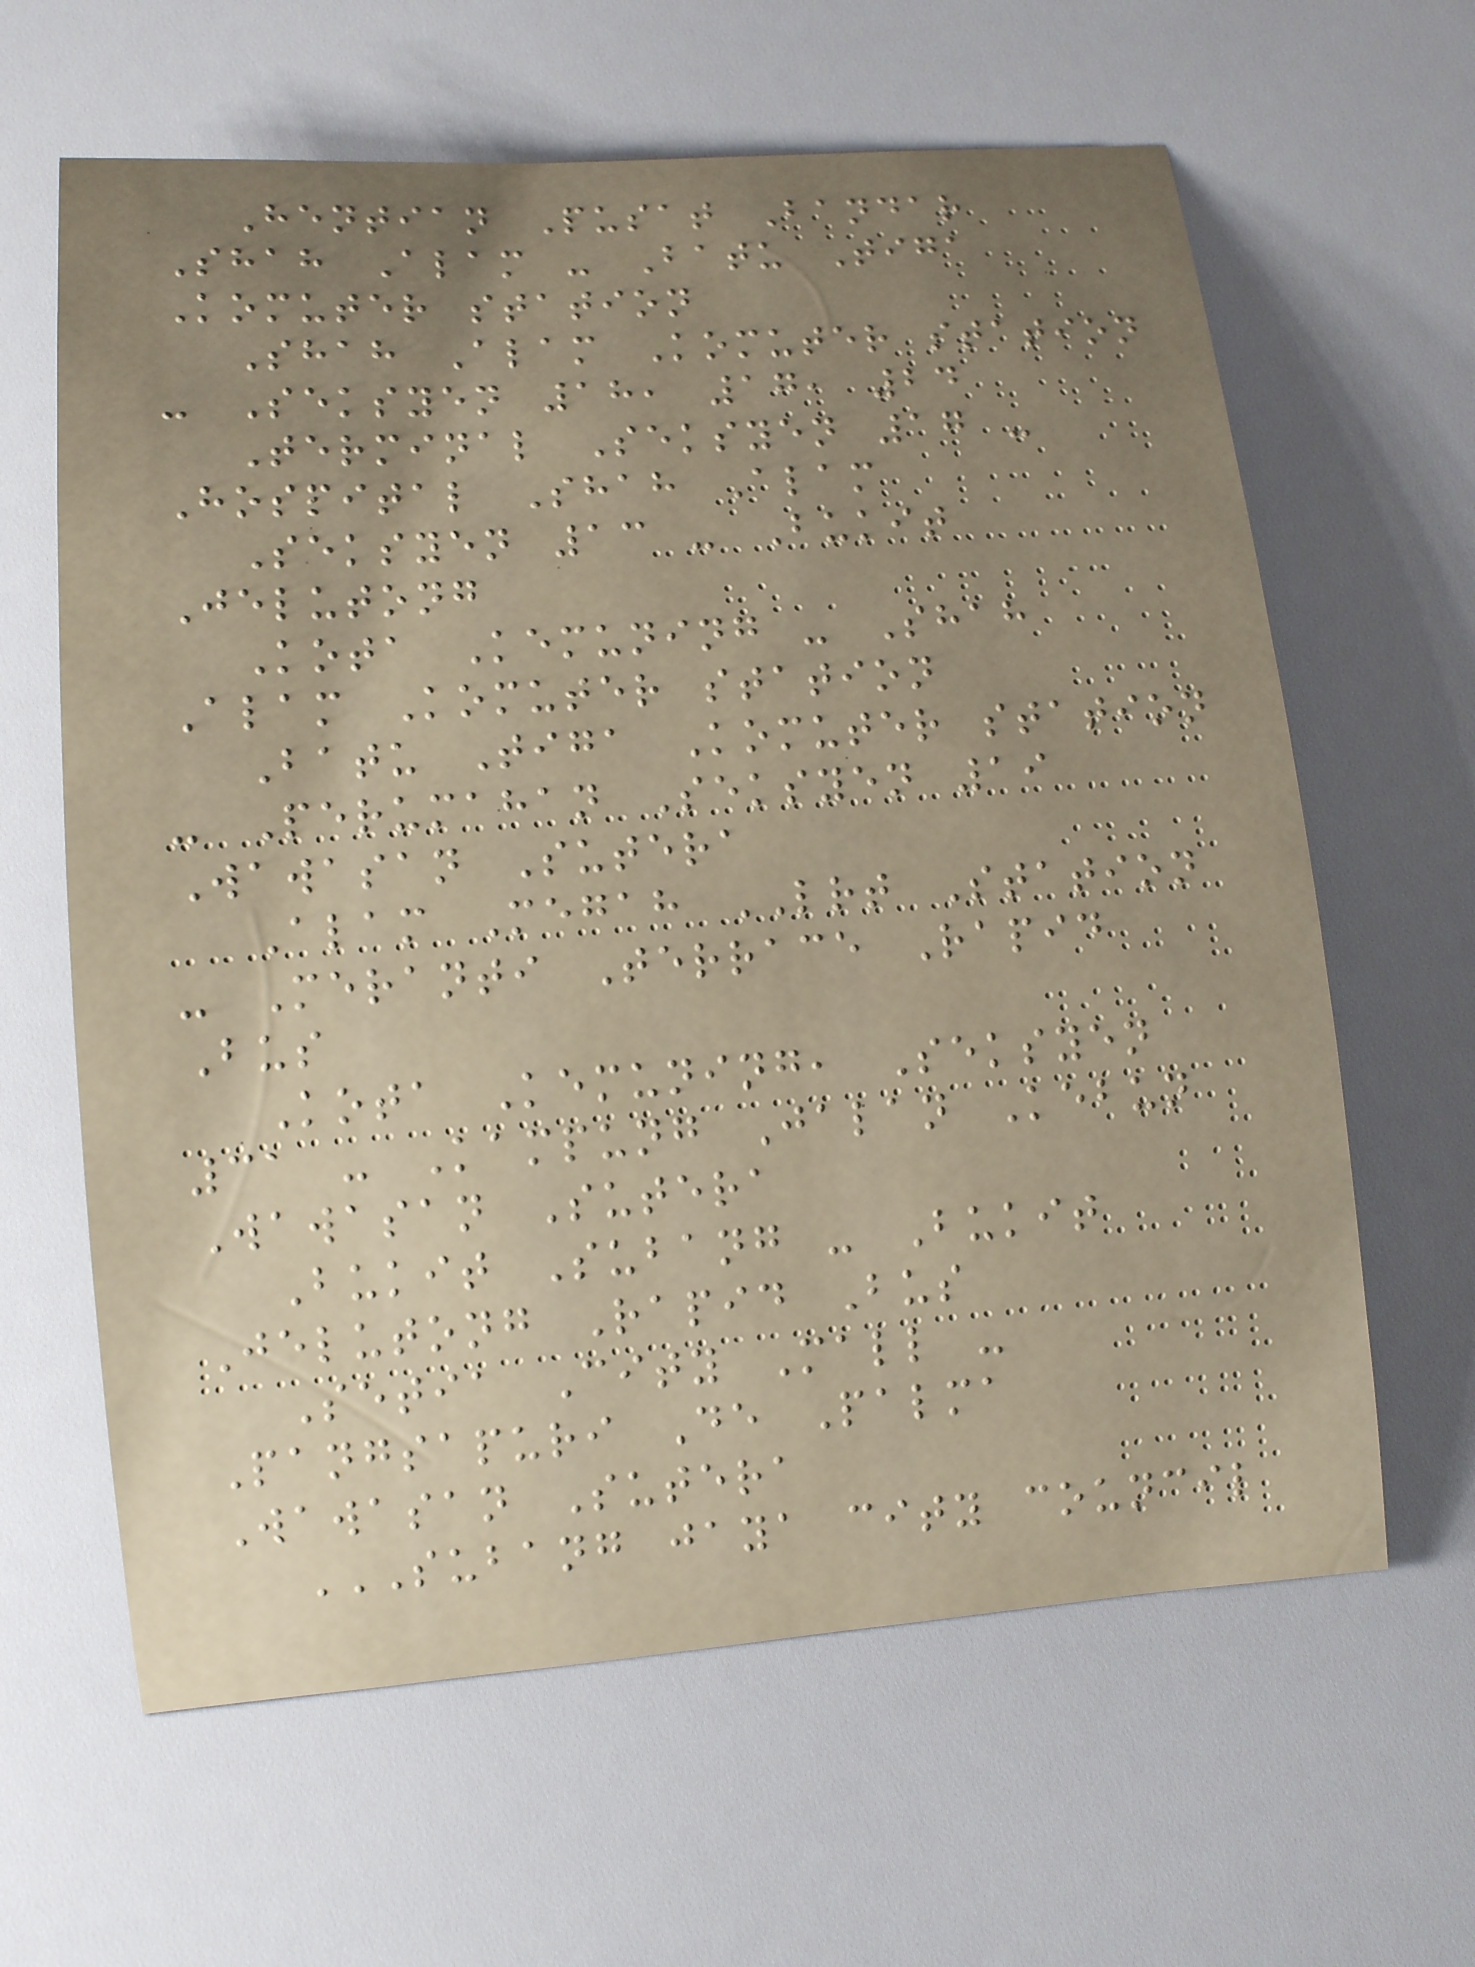Hentian Pusat Bandar
Shah Alam - Batu Tiga
Komuter station
Shah Alam Komuter station
- Seksyen 18, 17, 24
Terminal Seksyen 17 -
Hospital Shah Alam
Seksyen 13 - Bukit
Jelutong
Kota Kemuning - Shah
Alam Komuter station
Batu Tiga Komuter station
- Perumahan Seksyen 19
Wawasan Sutera
Alam Megah LRT Station
- Meranti Terrace Rapid
Bus
Kota Kemuning, Seksyen
31 - Kampung Jalan Kebun
Wawasan Sutera
Bukit Subang - Bukit
Jelutong Rapid Bus
Setia City Mall -
Pangsapuri De Palma
Wawasan Sutera
SUBANG JAYA CITY COUNCIL
